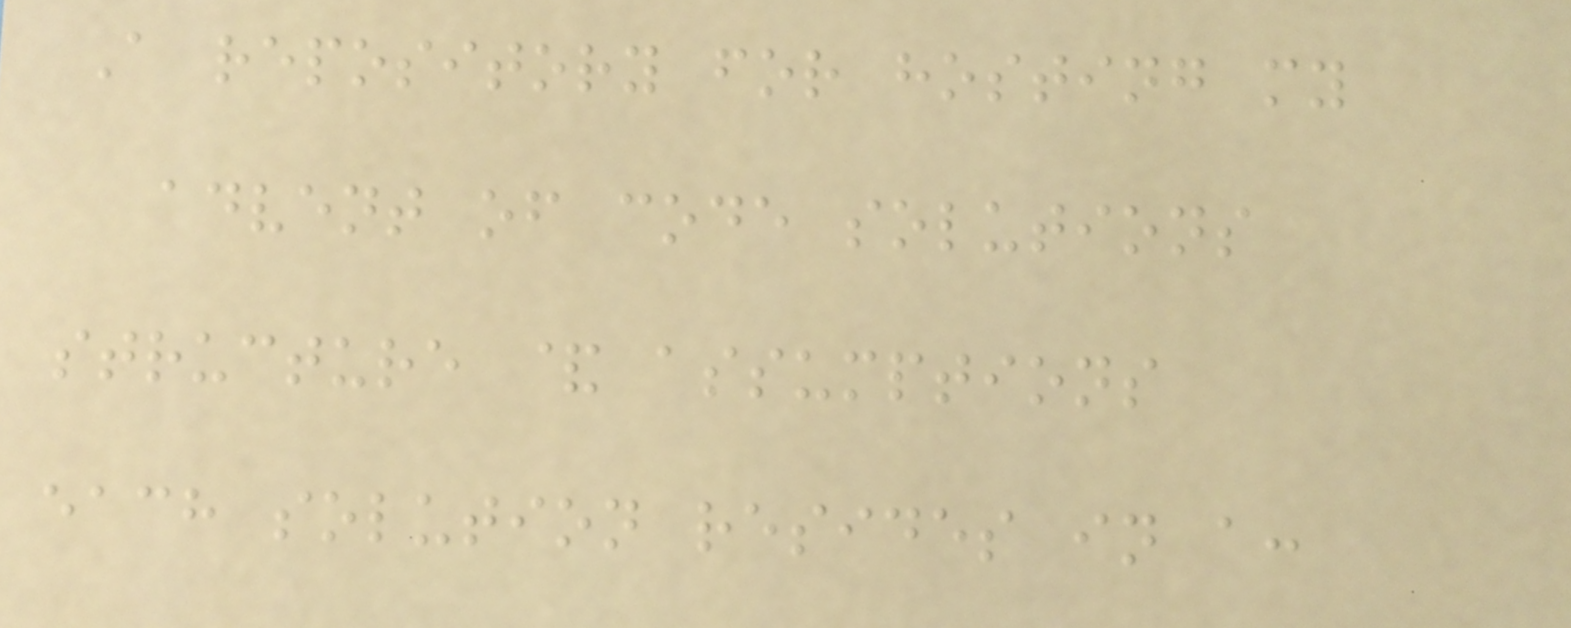A repository for hosting my
advent of code solutions
structure & assumptions
each solution resides in a:
